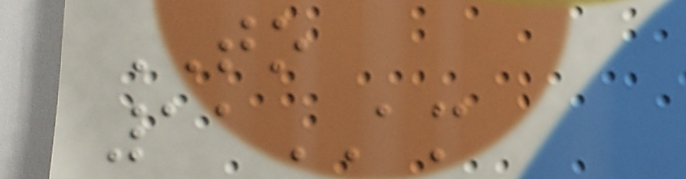TO
11AM
